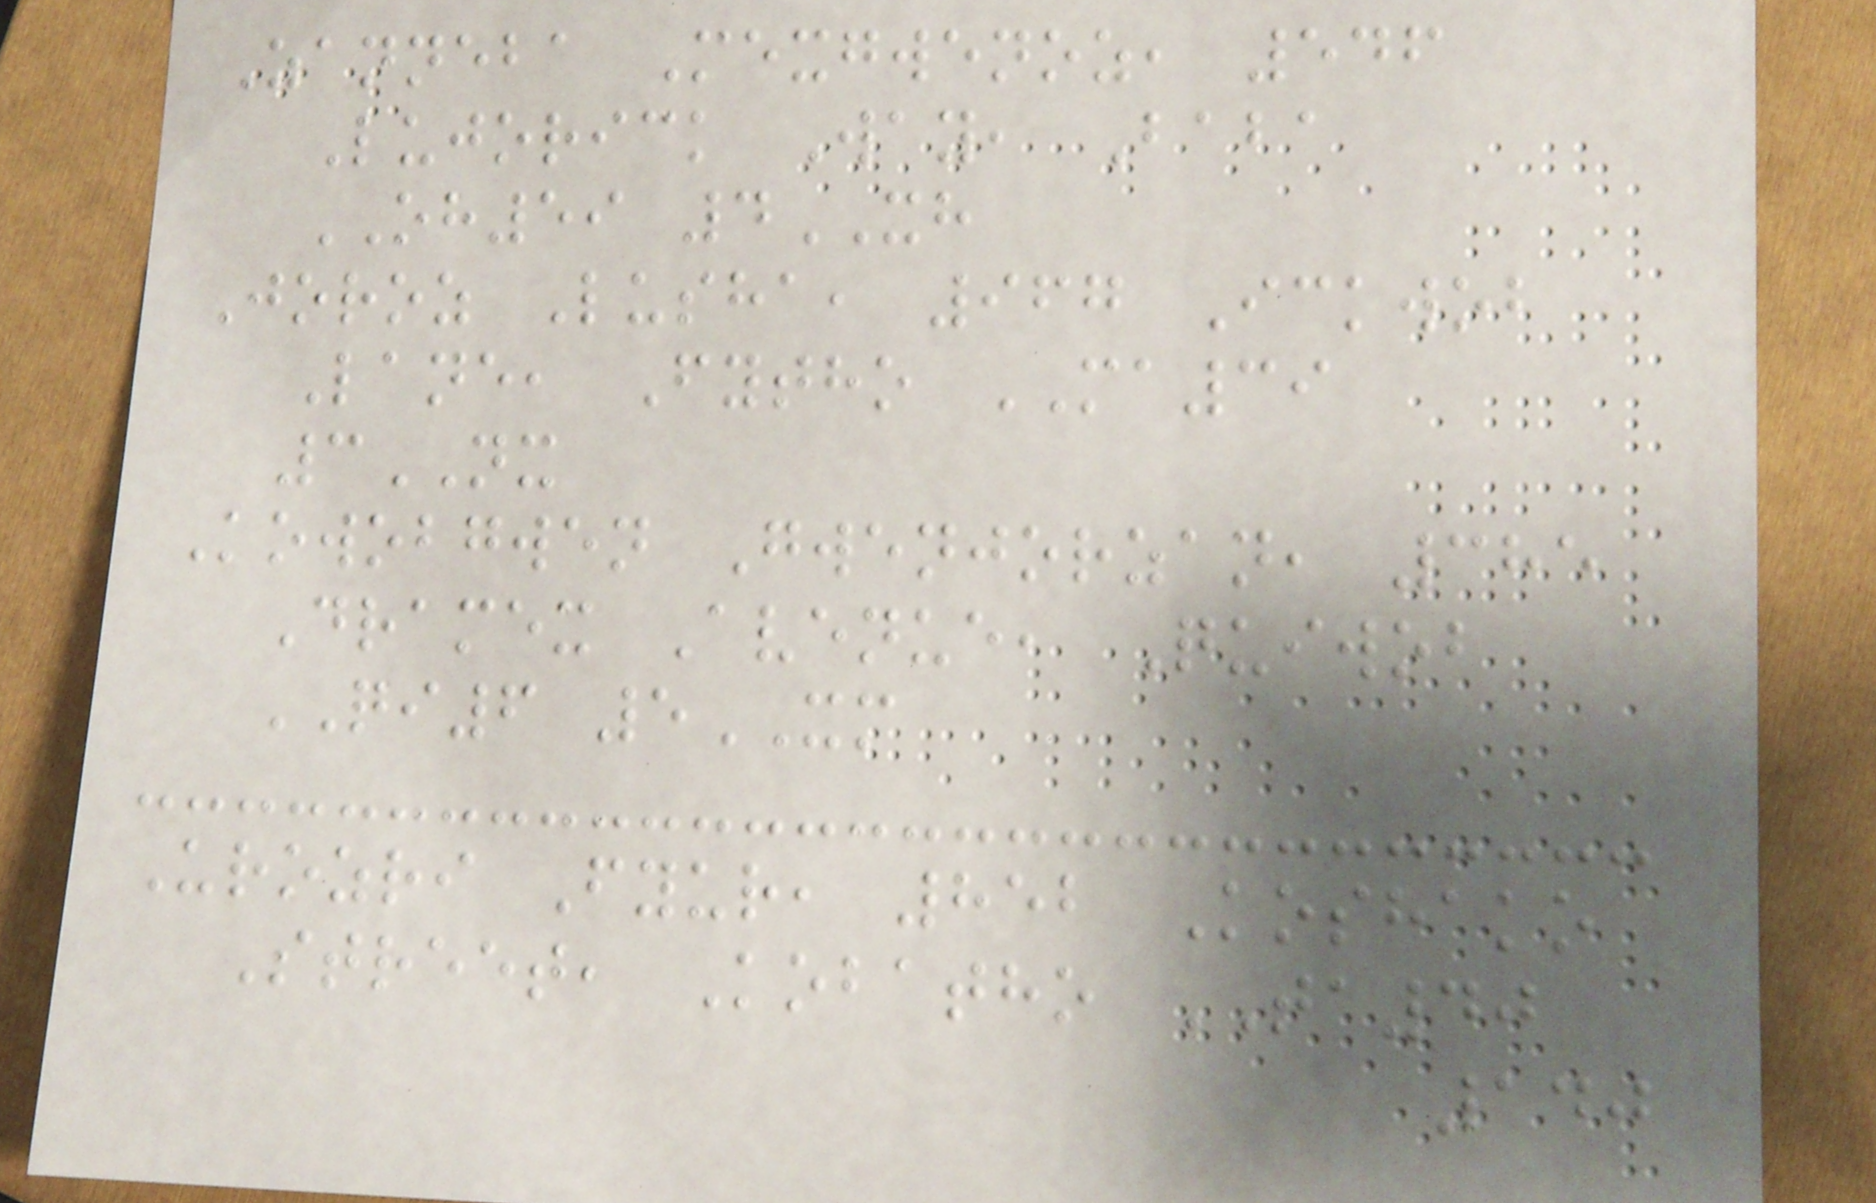Zanneba Mexgwenoz, 546
Lujorick Way, Baba
OH59 4XH
Joroz Lusha, 967 Ickwob
Lane, Fytho MA39
3NX
Kowobgwen Gwenjorzan, 385
Dramex Avenue, Quiwob
QI6 5XM
Urozri Fyur, 852 Koshako
Street, Kobatho TA40
140
